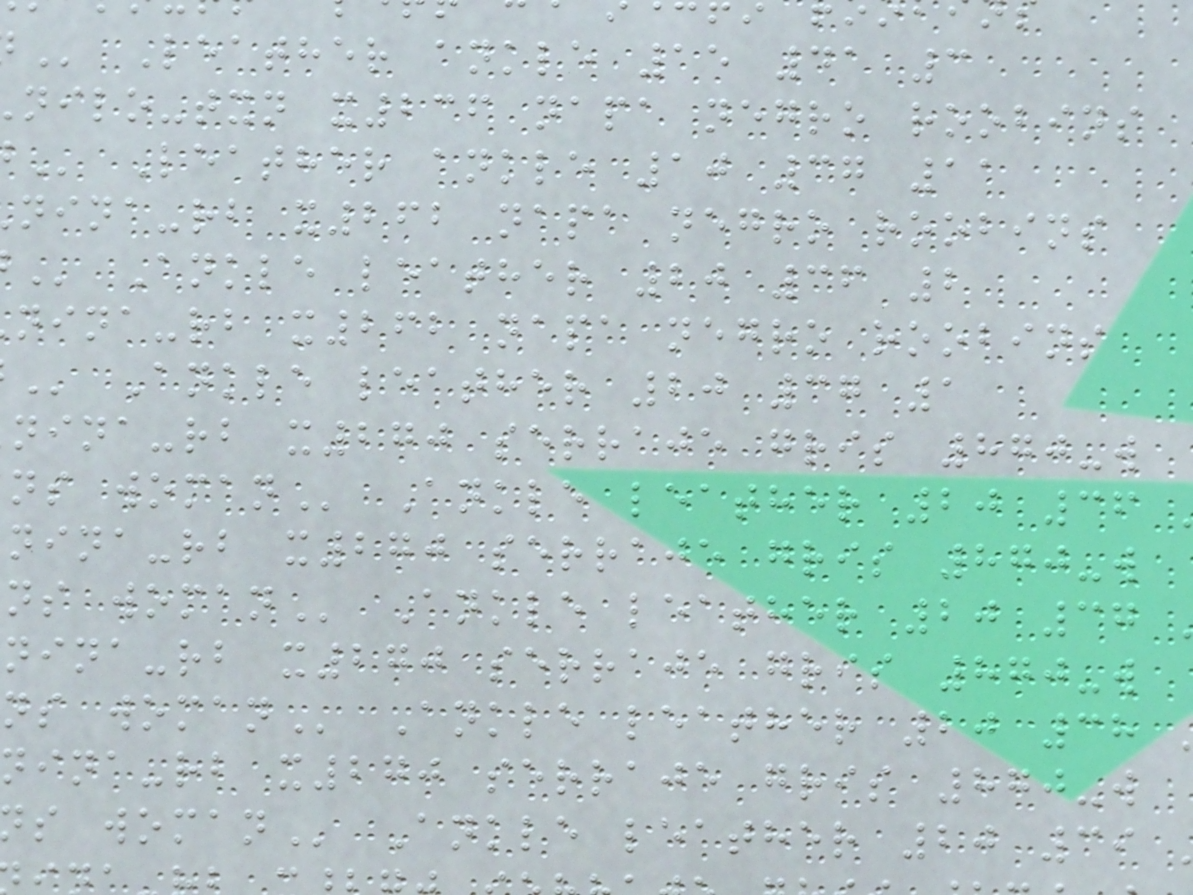Leather ankle 15 41 3
nilo-txn x236 napa negro roobins
Leather ankle 10 37 11
nina-rb x262 napa negro roobins
Ankle leather 20 36 2
nina-rb x262 napa negro roobins
Ankle leather 20 37 1
nina-rb x270 serraje gris 870-w
nina-rb x270 serraje gris 870-w
nina-rb x270 serraje gris 870-w
nina-rb x270 serraje gris 870-w
